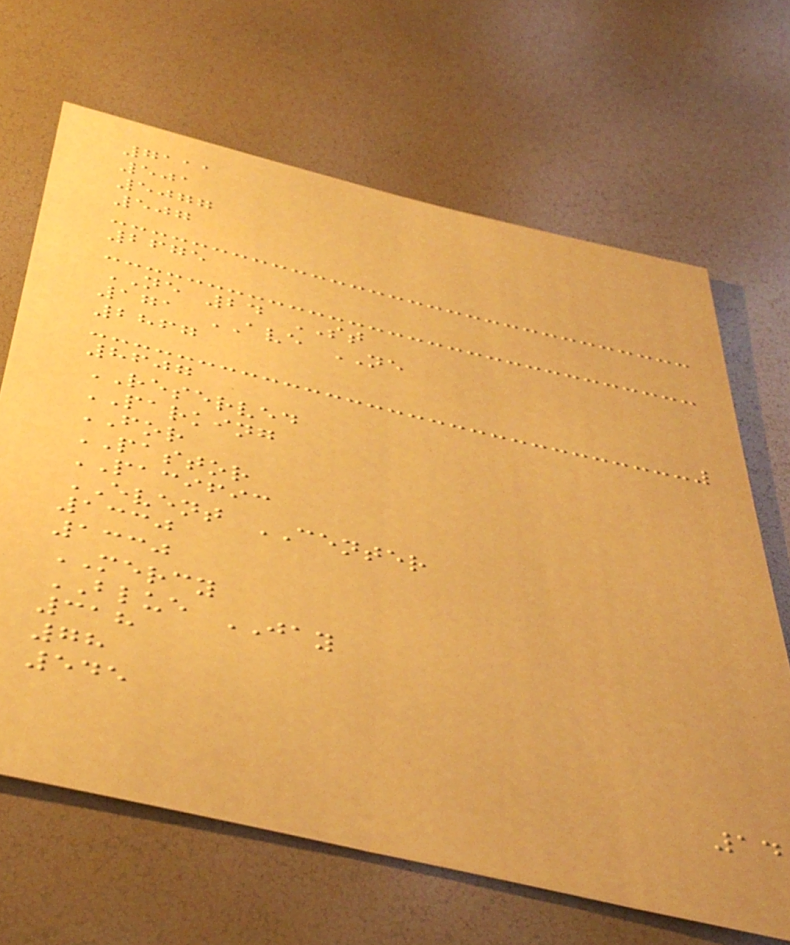7111
501
5077
507
2675
NE 24 ST
171 AVE NE
2867
8607
RESERVED
PARKING
FOR
PASTOR
PACIFIC
EVENT CENTER
1330
1330
MERCY
BLUE JAY
318
78
545
14
